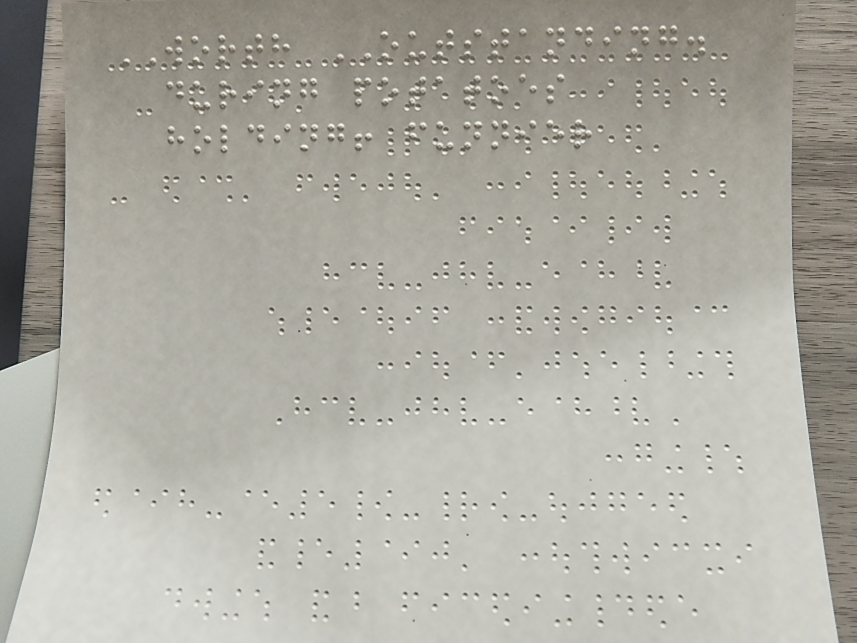WORTH OUTSTANDING.
during potatoes
holding! funnier
